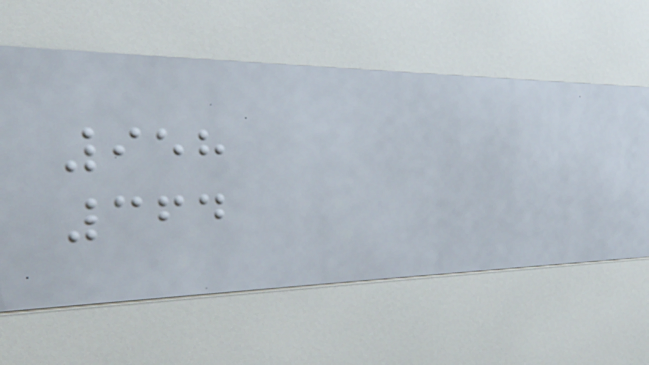958
364
